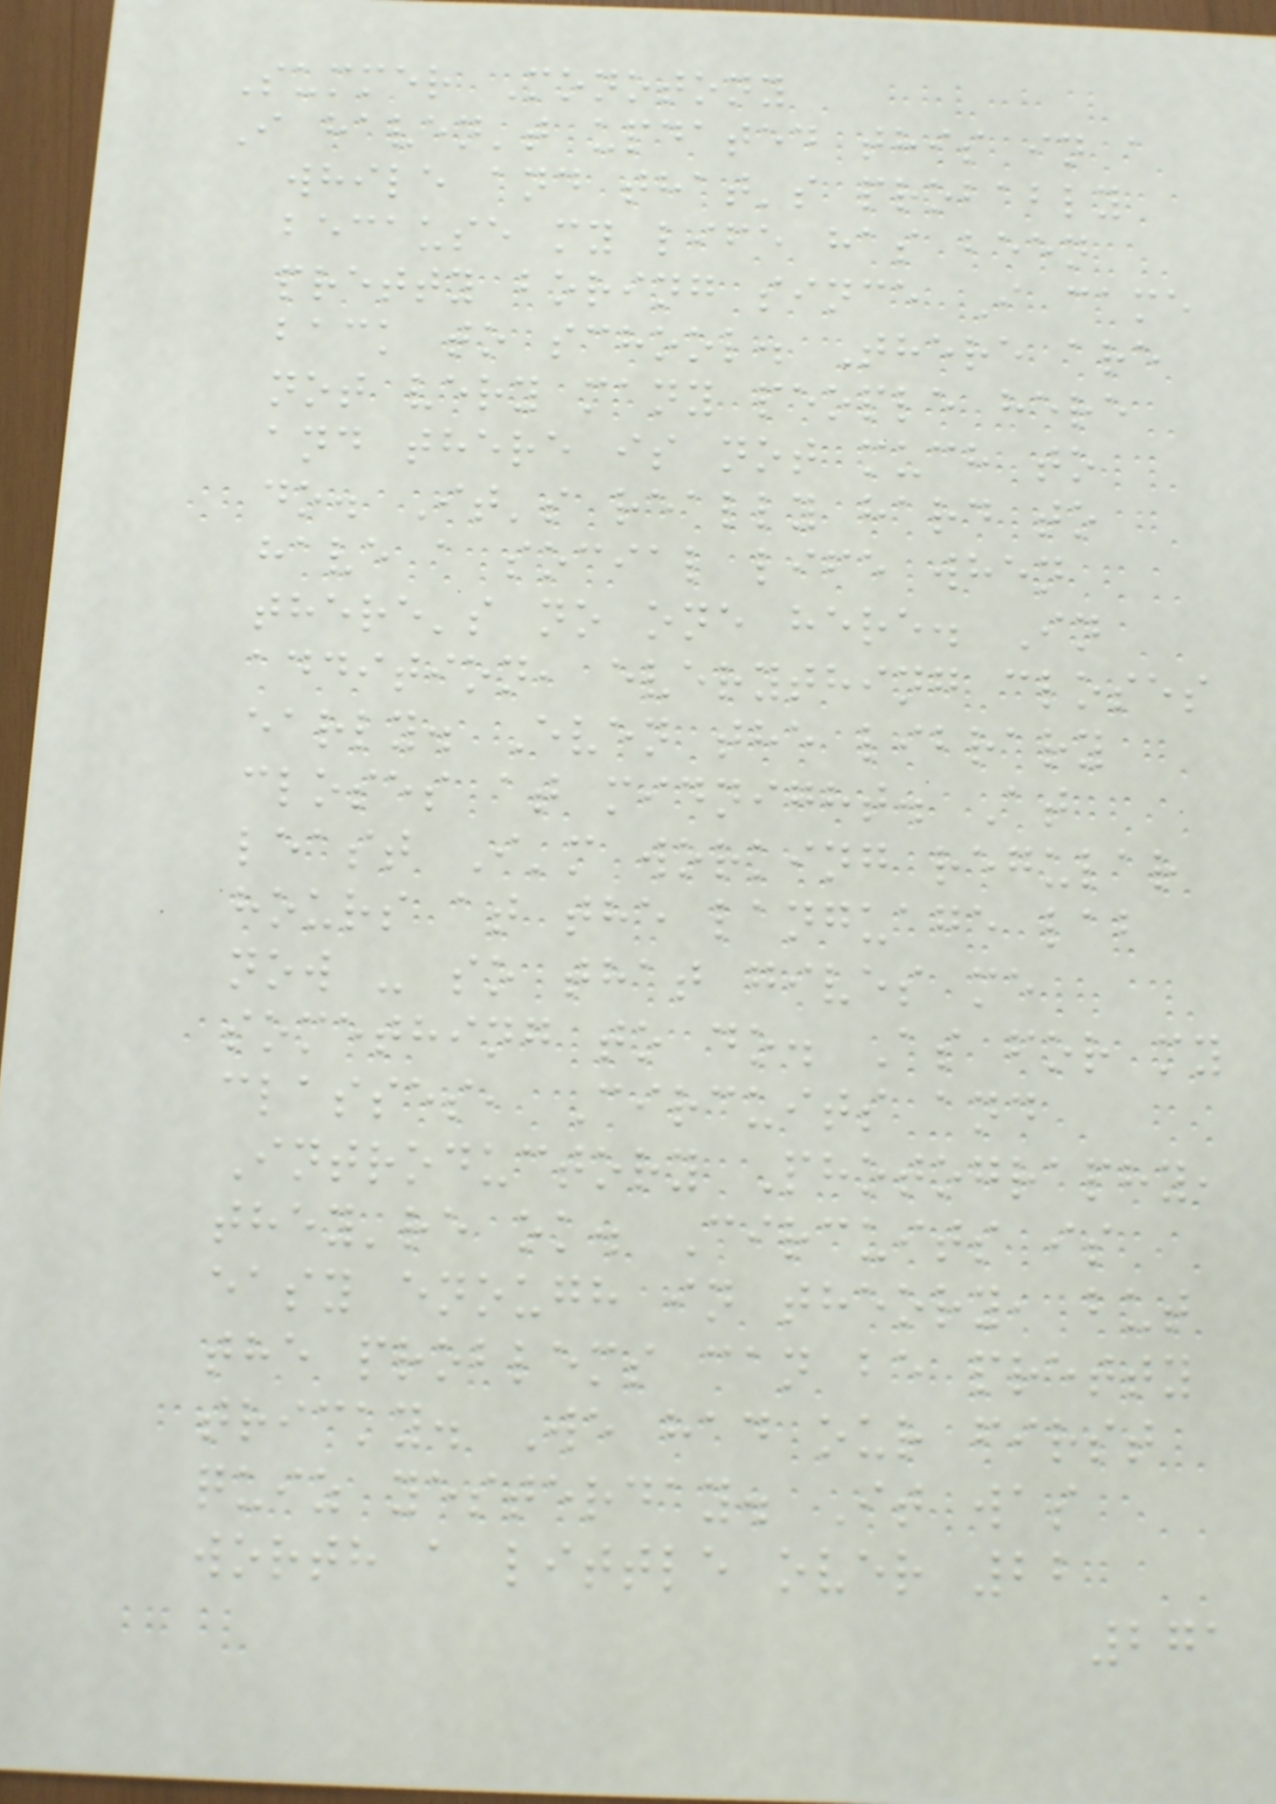Summer Monotony
I haven't updated this in a
while and that's probably
because my life has been
pretty boring since I came
back to school. There are
not very many people here
and there is not much to
do. It's really hard to
have a social life when
there's no one here. In
addition, everything closes
early. Even the library
closes at midnight. At
least I'm working regular
hours at the language lab
now - so that gives me
something to do. As for my
classes, Circuits and
Introductory Photography,
they're ok. Circuits is
easy enough in theory, but
the problems can be pretty
tricky. We had our first
quiz yesterday. It was
worth a little over 22
271
